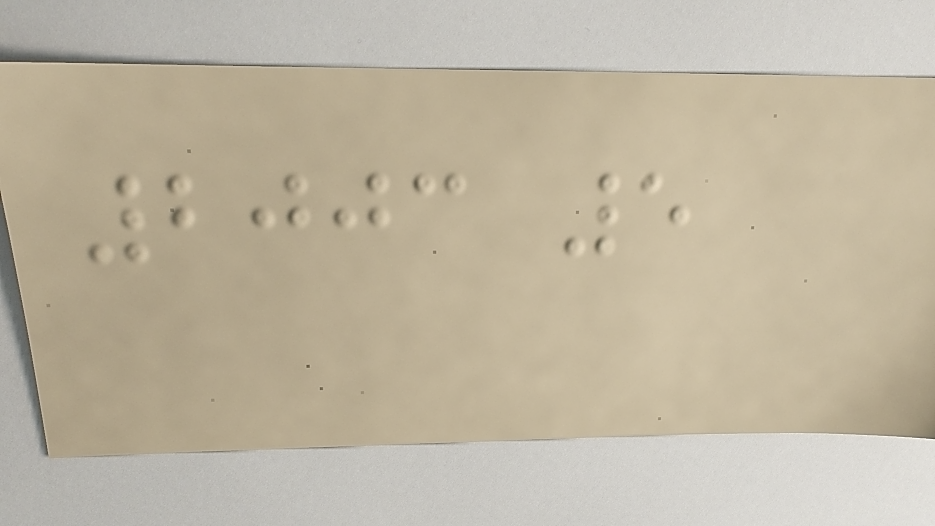2003 5
